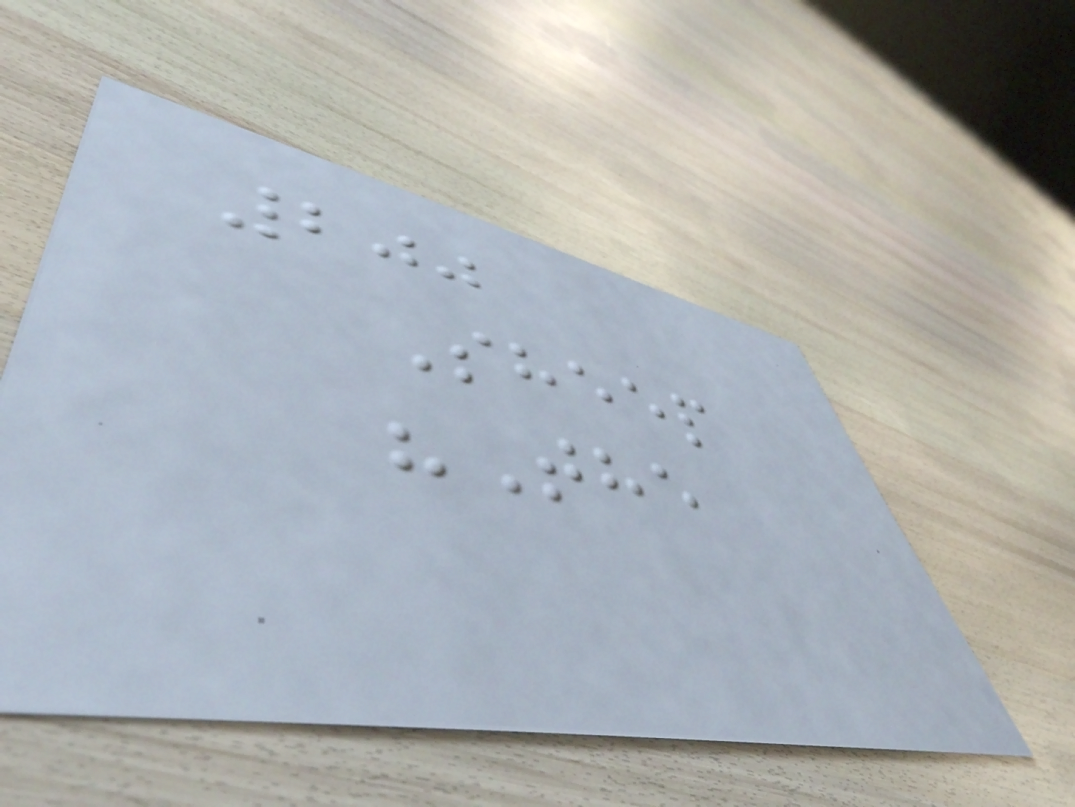200
Sheep
"The
